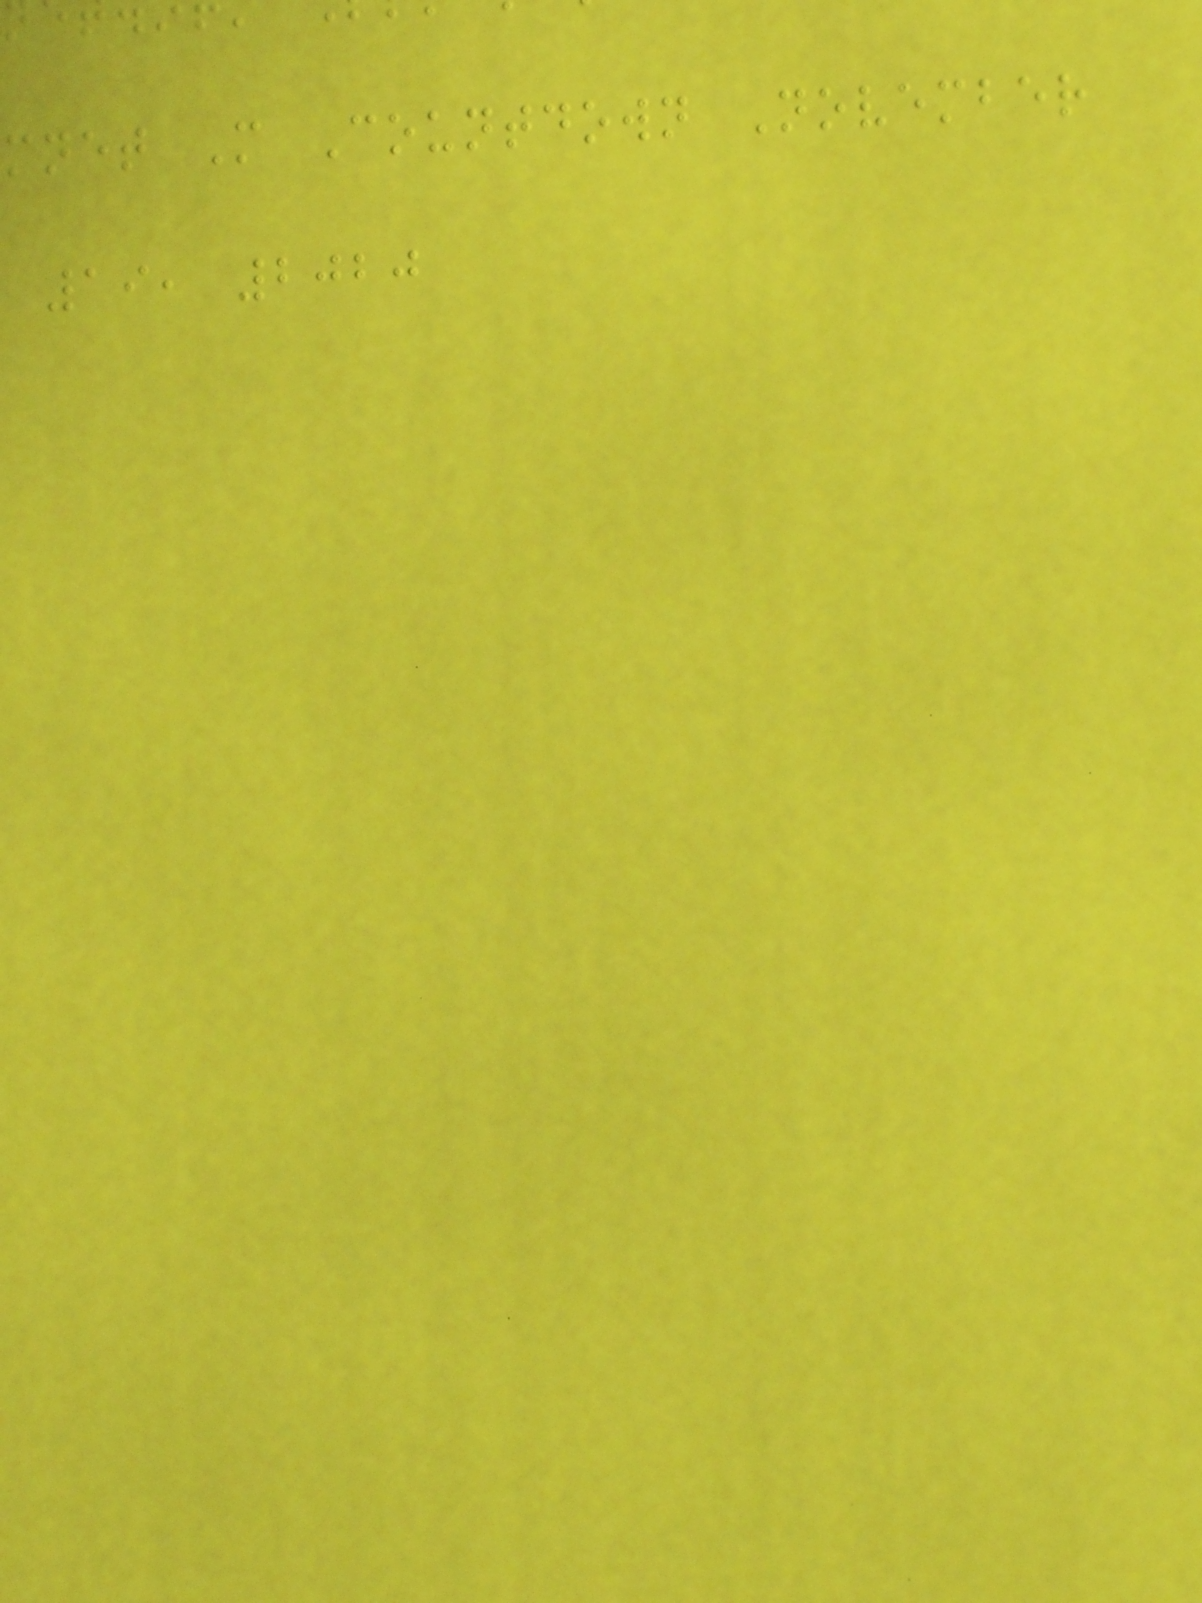mnet M Countdown November
19, 2020
